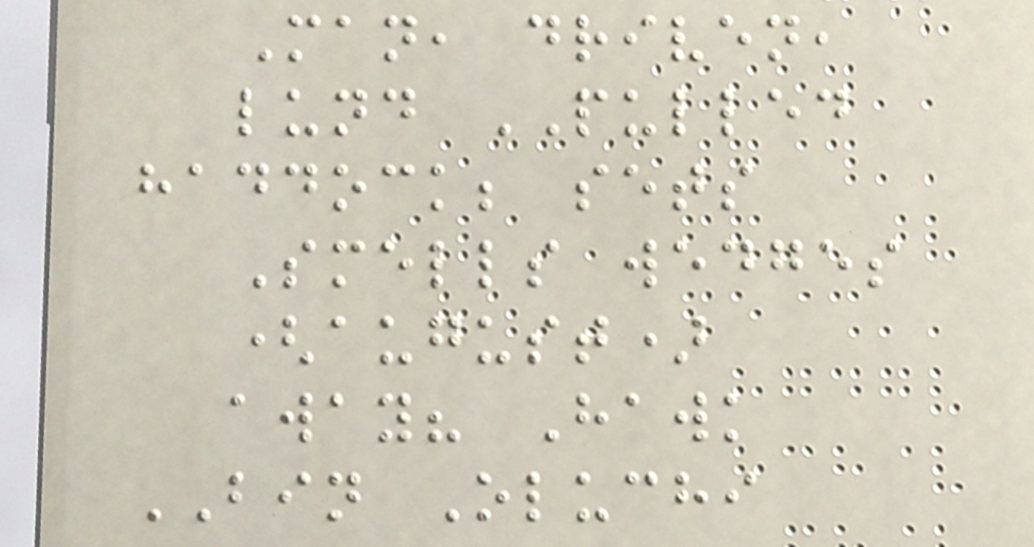Man, driven,
lund PULLED
haddock; sets
Smells wedges
(august)
away? Hawk
BIN Oluchi
